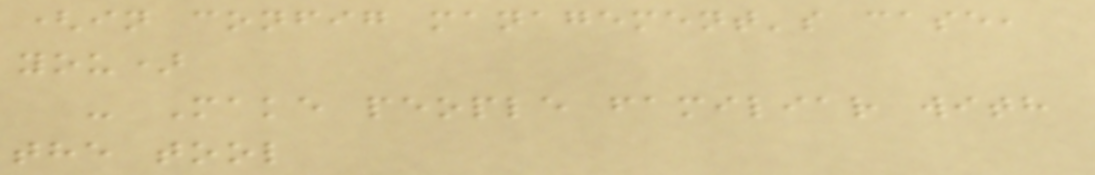(in config management's case,
you)
- Make people familiar with
the tool
